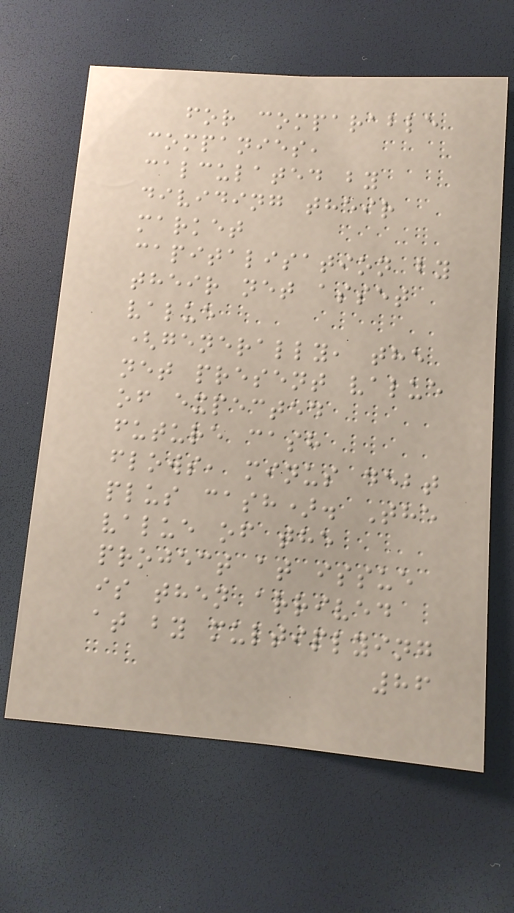for comparable
companies,
calculated by
dividing their
market
capitalisation by
their net asset
value
(generally, the
net present value
of expected
future cash
flows, minus debt
plus cash). The
value of the
project at issue
is then arrived
at by multiplying
86
